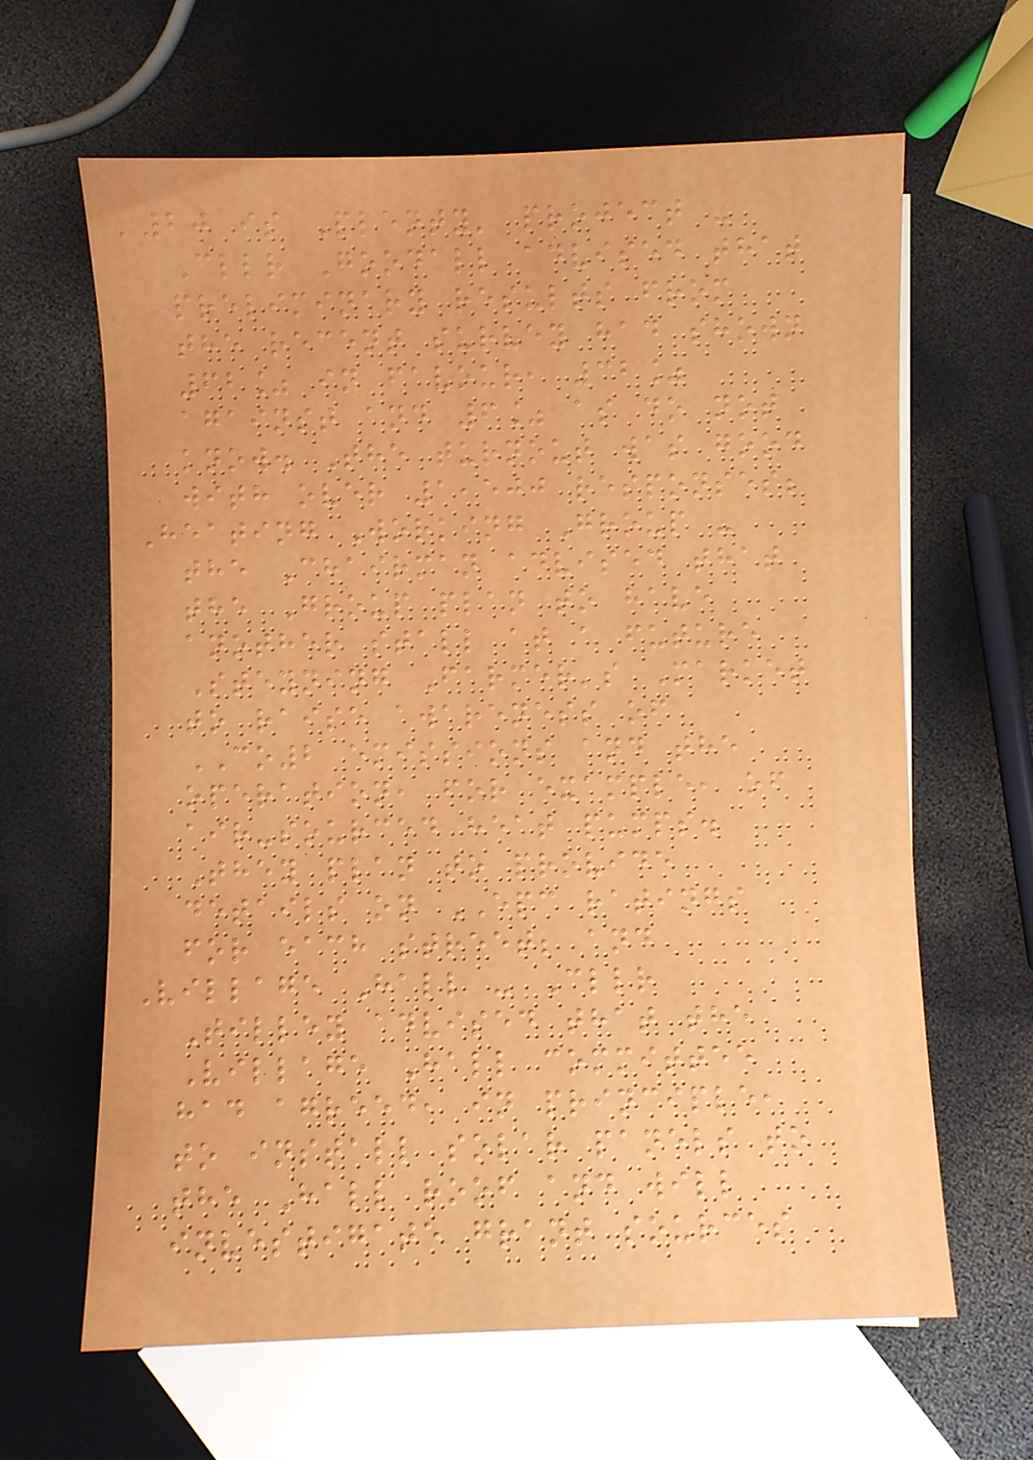'20 is Plenty' project -
Cllr Goodall advised that
preliminary results from
the recent survey had shown
62% in favour, 32%
against and 6% as do not
know. The turnout was good
with over 1,500 responses;
Heating Working Group -
the Chairman advised that
the Group plan to have
another stall at a future
Steyning Farmer's Market
to raise awareness of
CO2 emissions and the
operation, for example, of
air-sourced heat pumps.
They plan to provide
details on EPC ratings
for each street; and
Village Hall - Cllr
Tilley advised that the
Village Hall committee
had agreed, in principle,
to install solar panels to
the Hall roof and will
investigate grant sources
